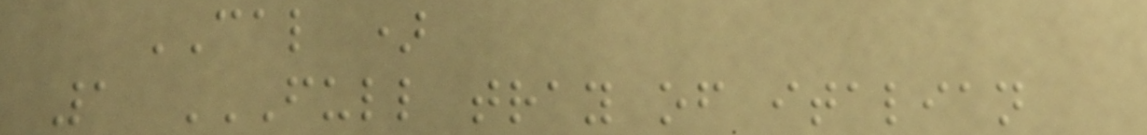CAL )
1 FULL TRAY OF ITALIAN
